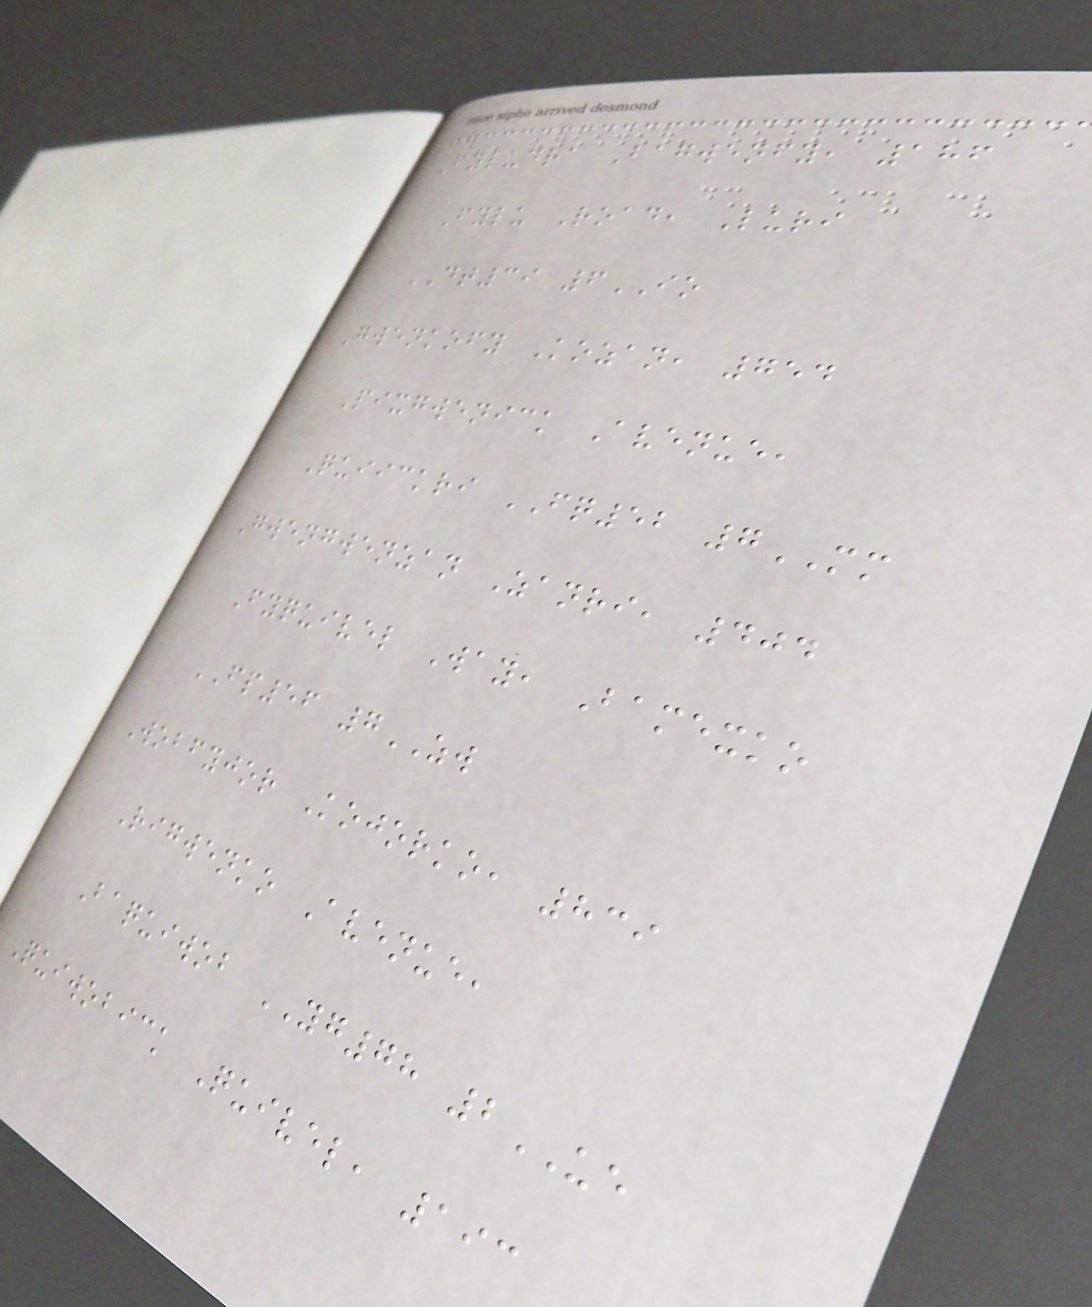Fyludra Bagwenfy, 186
Fylu Road, Luri
DT39 6IO
Gwenkofy Kozan, 754
Pixgwenick Avenue,
Quiickri FQ52 7MM
Gwengwenzan Zanri, 404
Fyquivel Way, Bamexko
FP56 7ZW
Wobfyjor Kojorko, 839
Rigwenko Avenue,
Baquiwob YG78 2UE
Quiwobick Quivel, 193
